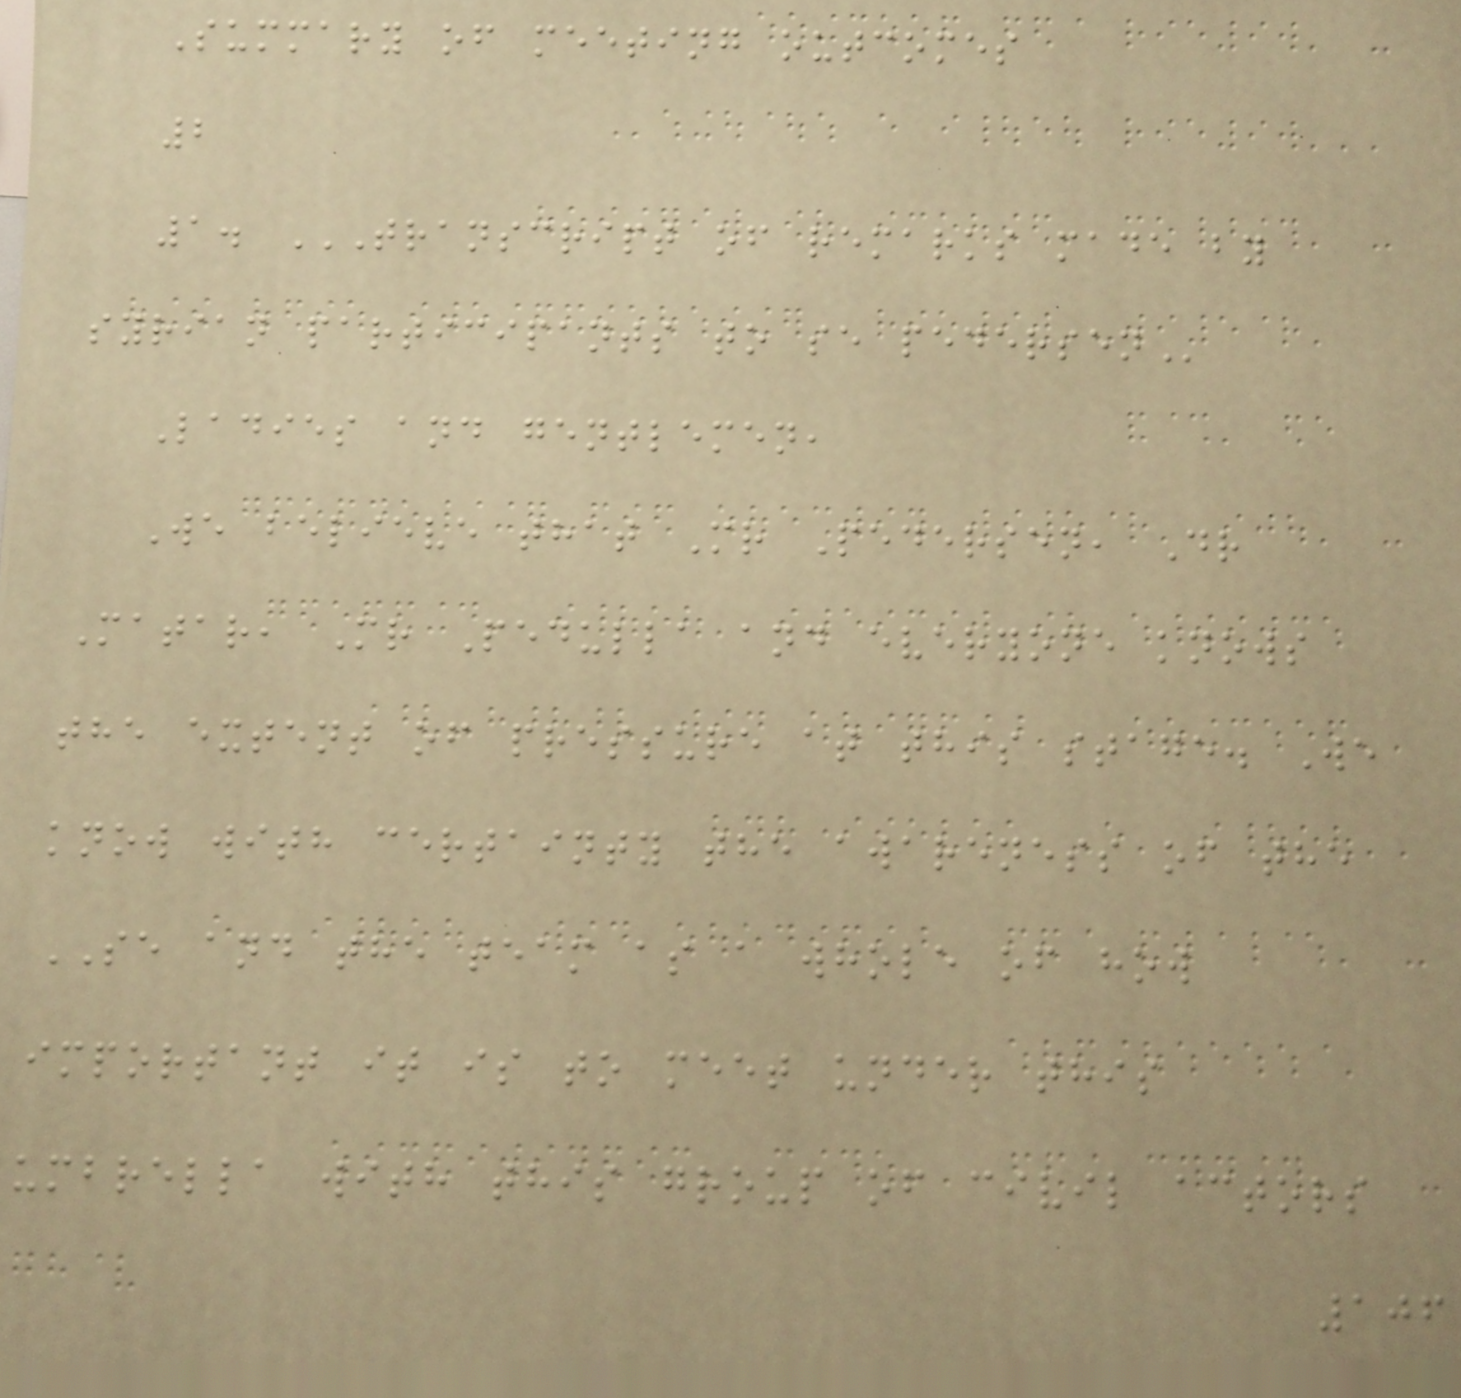Summary of meeting outcomes
2
1. TRANSCRIPT OF REMARKS MADE BY
SYRIAN PARTICIPANTS TO SE PEDERSEN
Ladies and gentlemen,
We believe that Mr Pedersen, Dr
Matar, Mr Pedulla and everyone knows
the extent of pressure at this stage. We
know with certainty the awareness of the
SE and the team as a whole of how
important it is to meet under this
umbrella with this group of civil actors
106
